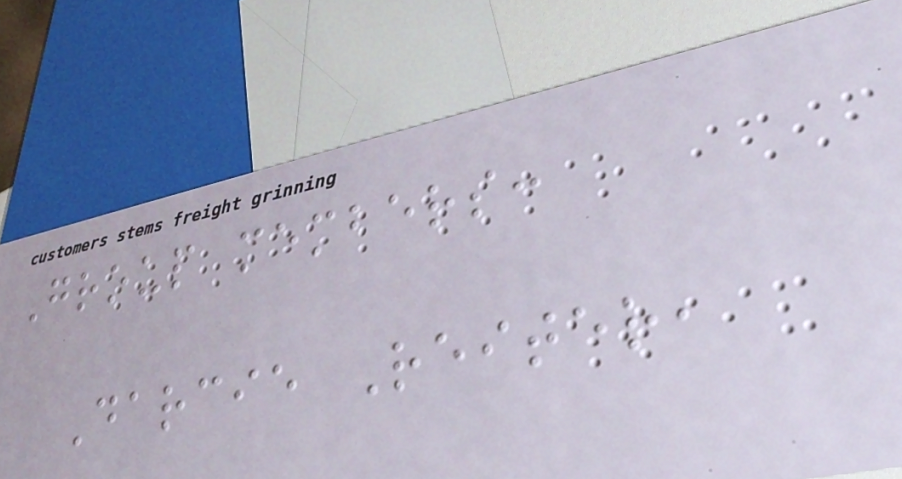Group members:
Darcie Reiter,
